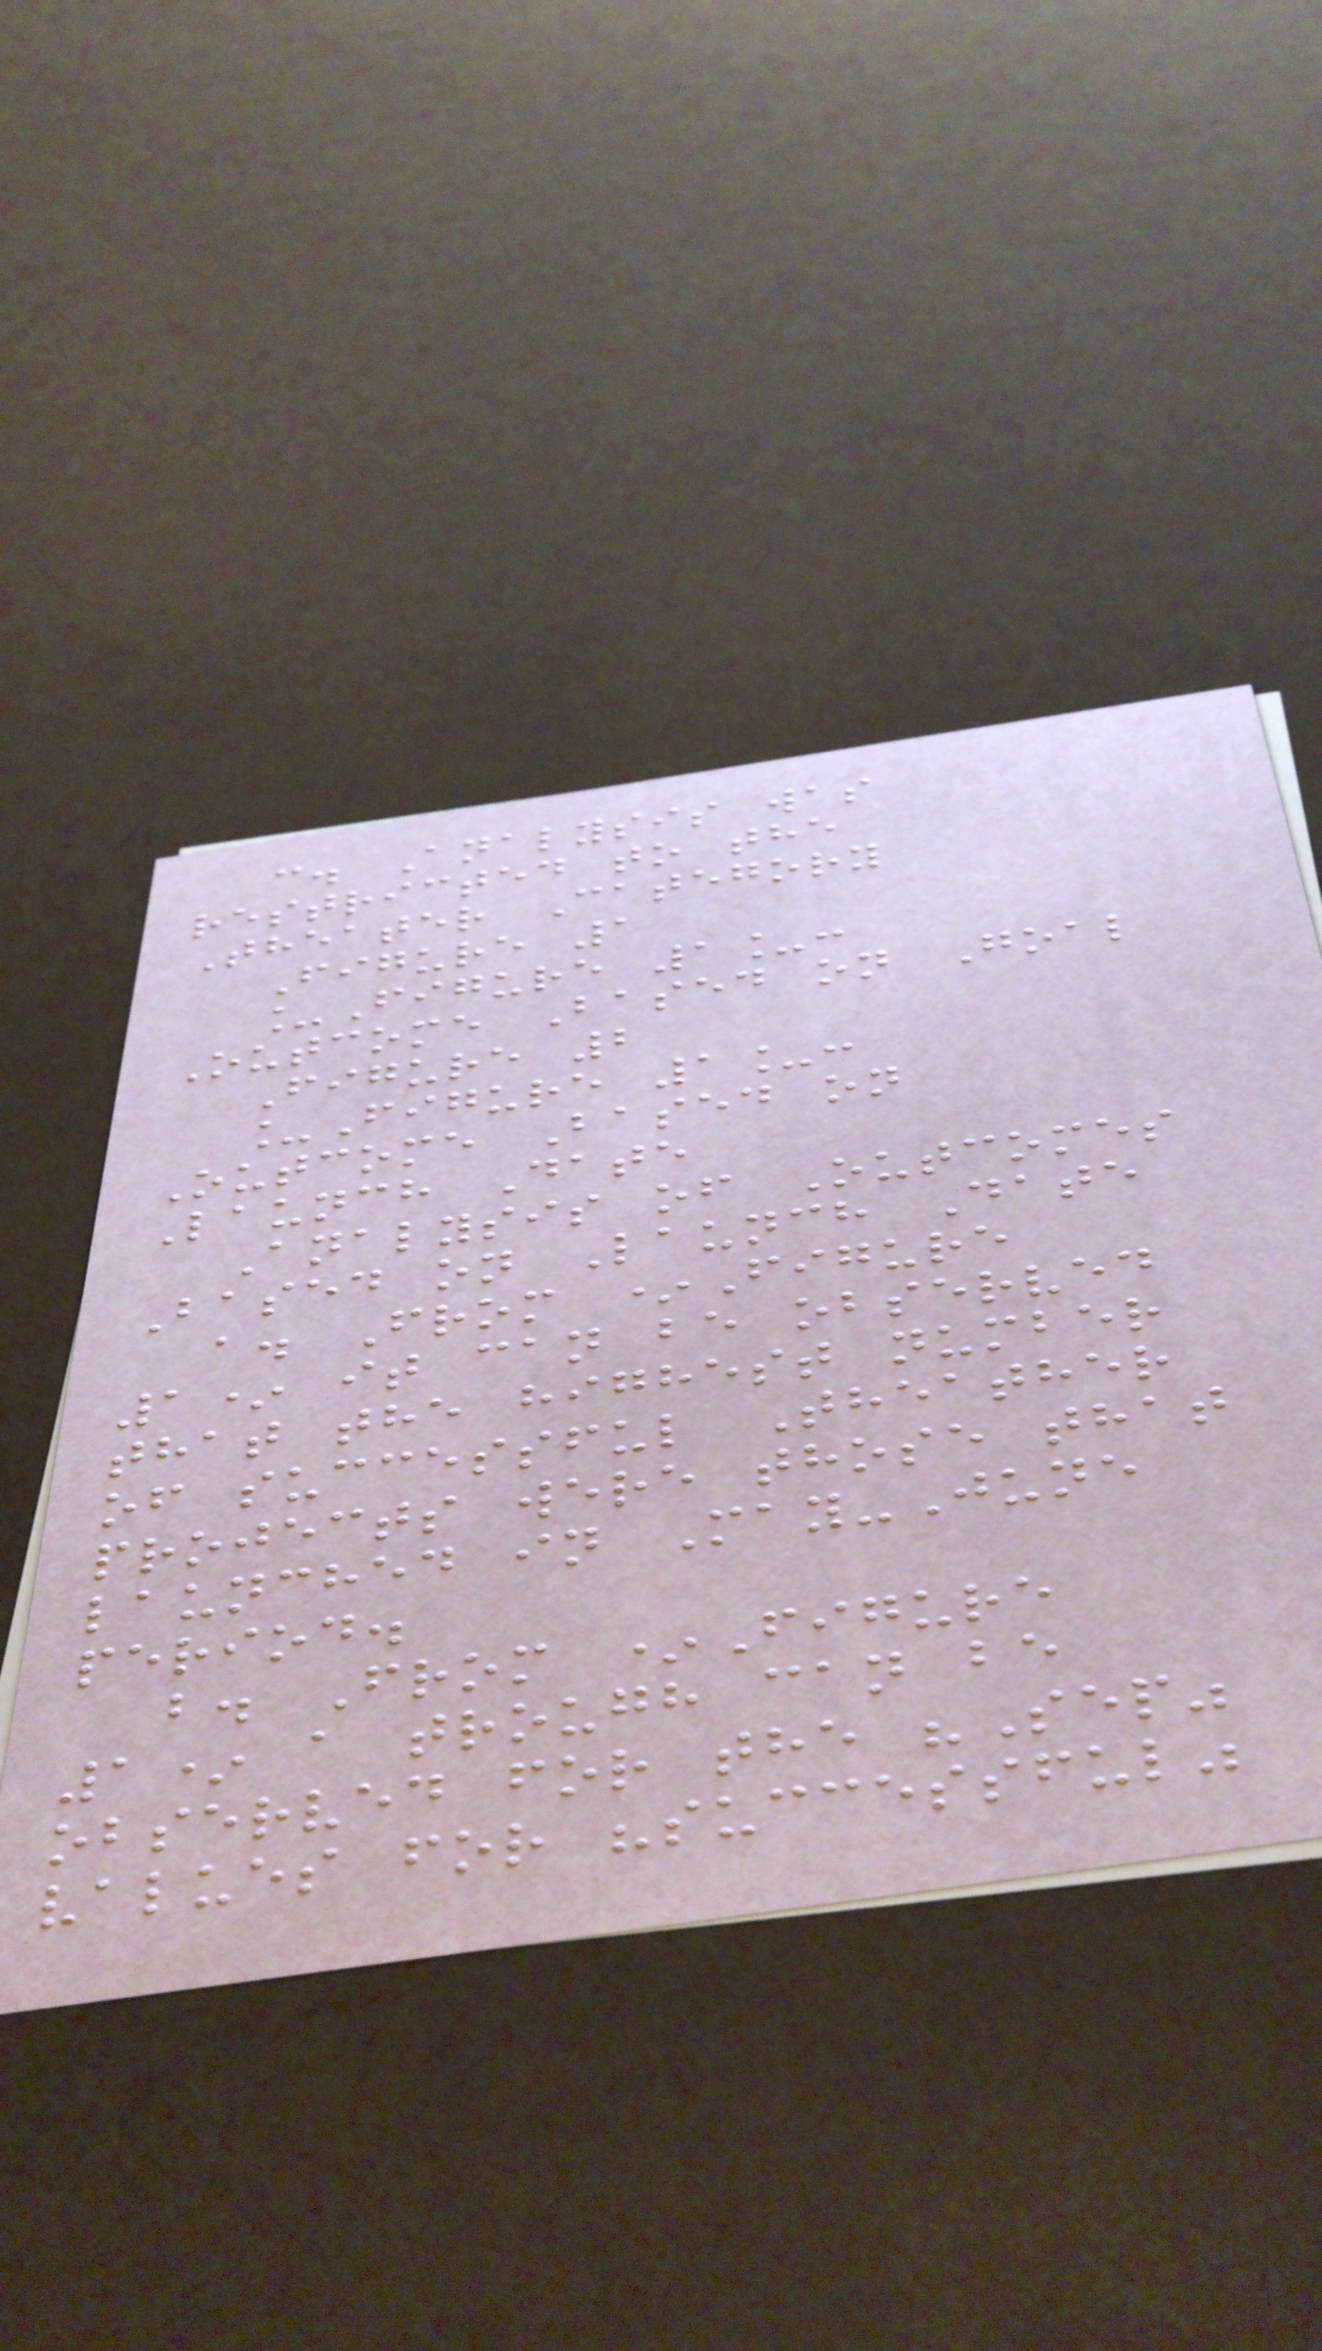c. Analysis was
restricted to the
Theater Category
Figure 1
_Figure 1_:
Outcome Based on Goal
Figure 2
_Figure 1_:
Outcome Based on
Launch Date
Analysis of Outcomes
Based on Launch Date
a. From *Figure
1* it can be observed
that the highest number
of successful Theather
projects were those that
launched in May-June
period.
b. From *Figure
1* a trough can be
observed for the "Sep"
values for "successful"
